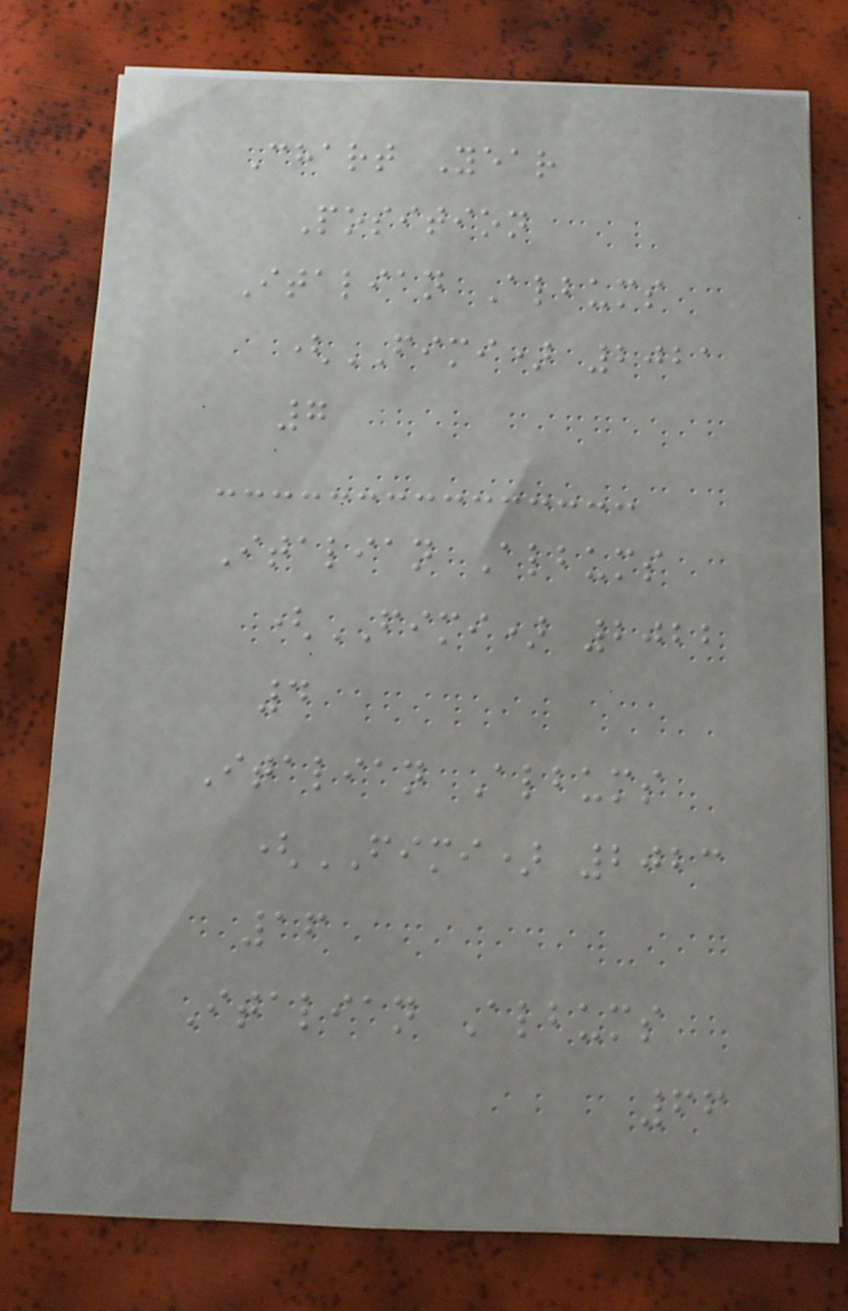Chart Year
Position
Italian Albums
(FIMI) 2021
7
Italian Albums
(FIMI) 2022
4
Italian Albums
(FIMI) 2023
16
Italian Albums
66
